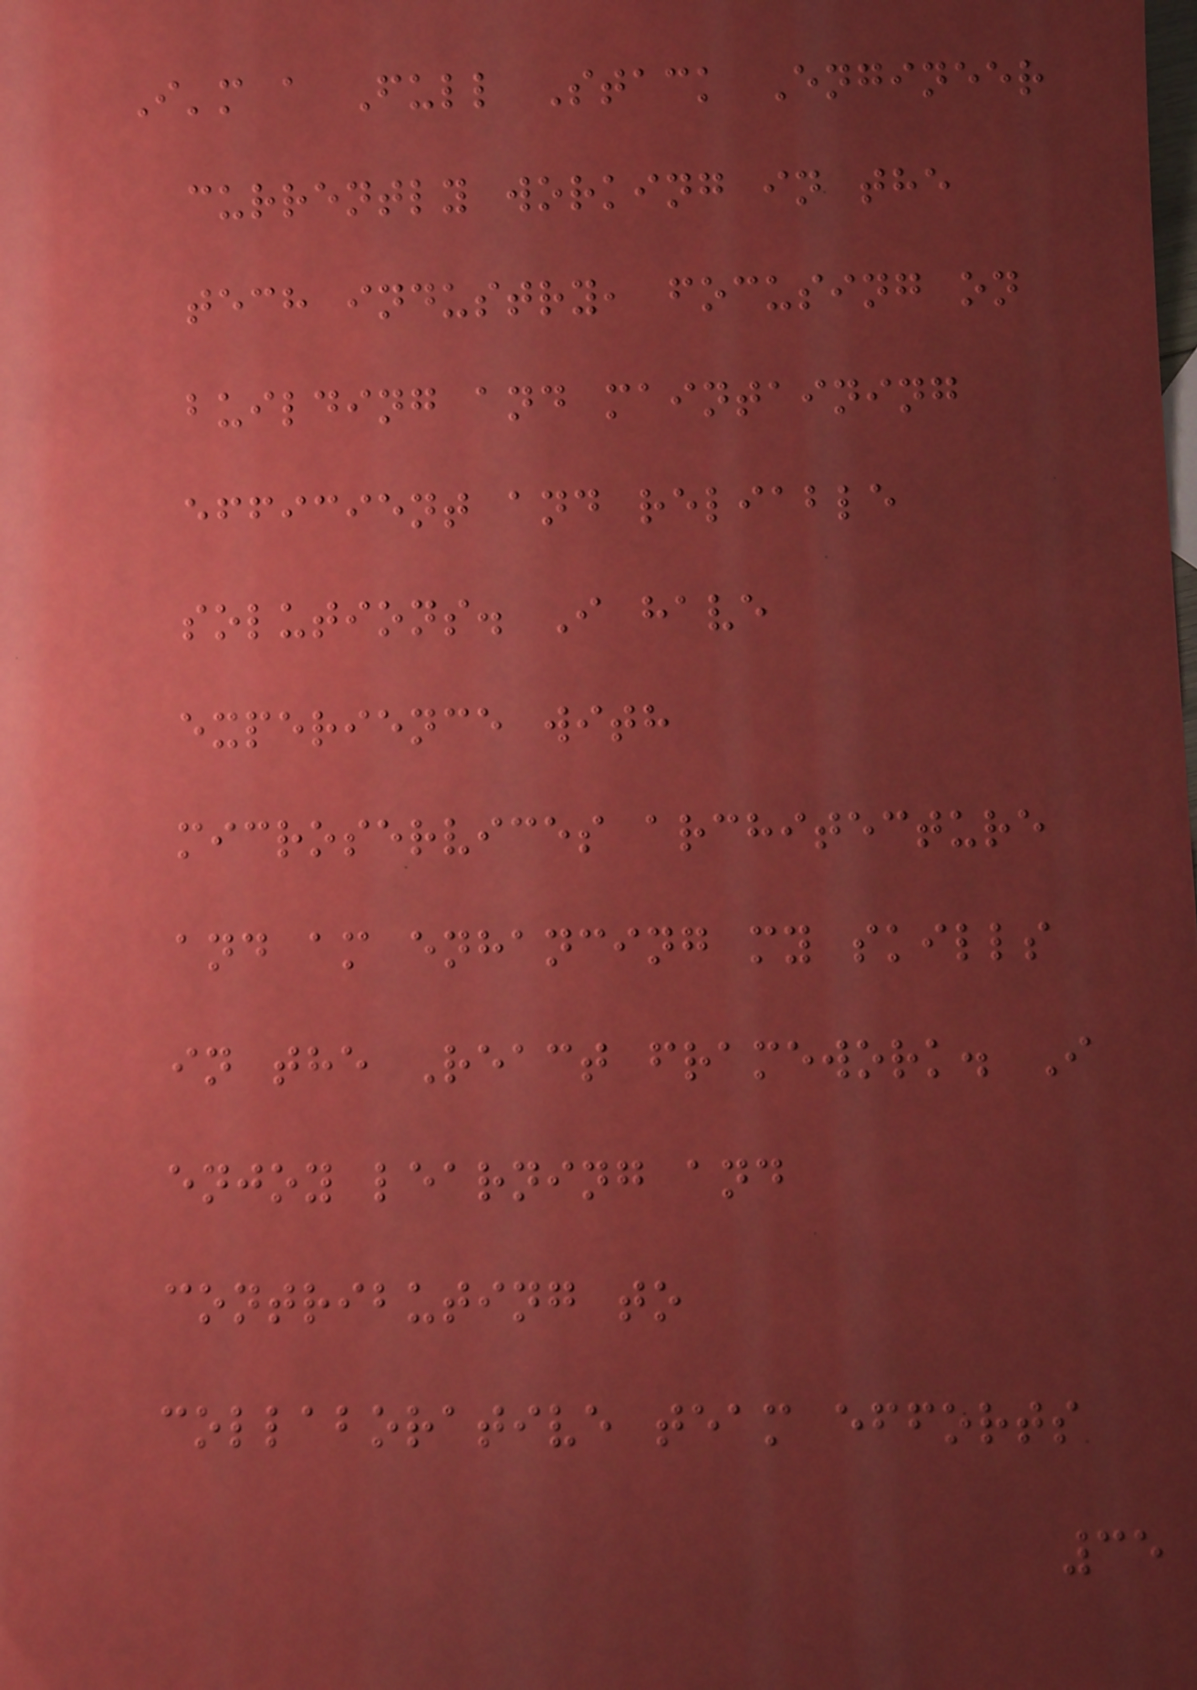I'm a Full Stack Engineer
currently working in the
tech industry, focusing on
building and maintaining
efficient and reliable
solutions. I have
experience with
microservices architecture
and am enhancing my skills
in the React framework. I
enjoy learning and
contributing to
collaborative team efforts
35
